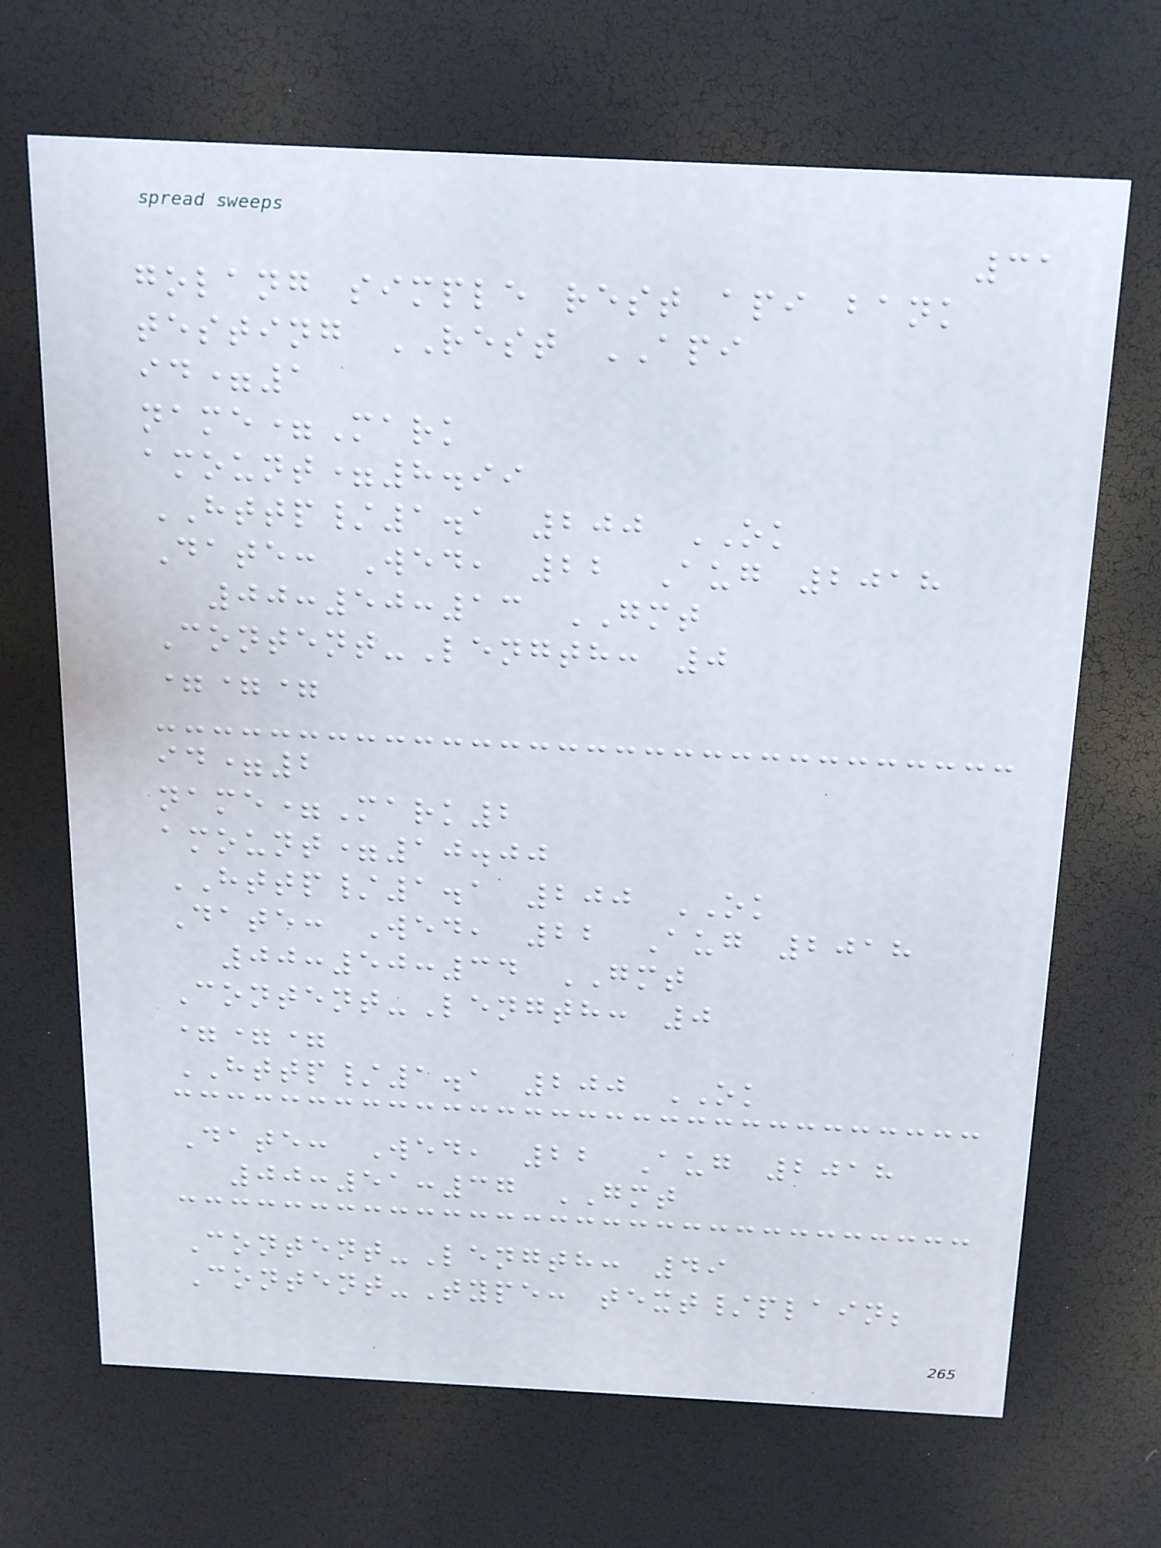31
golang simple rest api bank
testing REST API
id=1
name=Mark
amount=8.99
HTTP/1.1 200 OK
Date: Wed, 22 Aug 2018
00:50:13 GMT
Content-Length: 0
===
id=2
name=Mark2
amount=10.00
HTTP/1.1 200 OK
Date: Wed, 22 Aug 2018
00:50:34 GMT
Content-Length: 0
===
HTTP/1.1 200 OK
Date: Wed, 22 Aug 2018
00:51:37 GMT
Content-Length: 49
Content-Type: text/plain;
